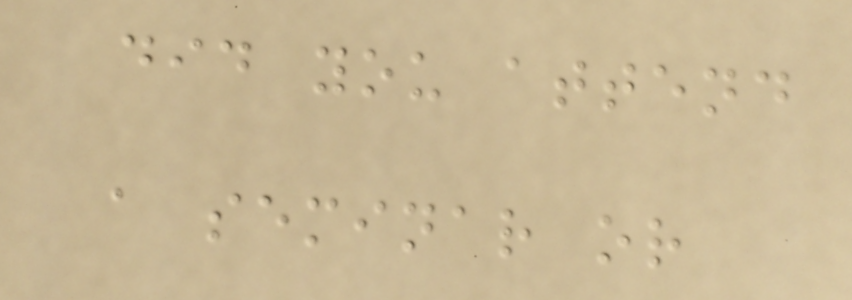did you attend
a seminar or
